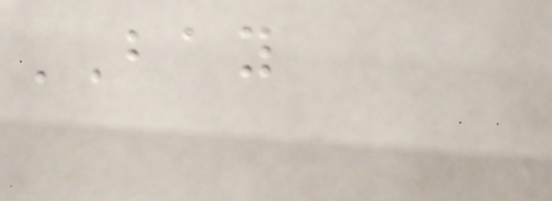BAY
